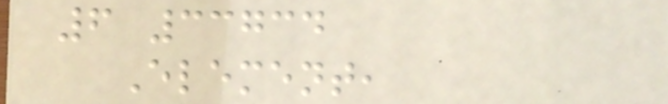6 33734
Element,
